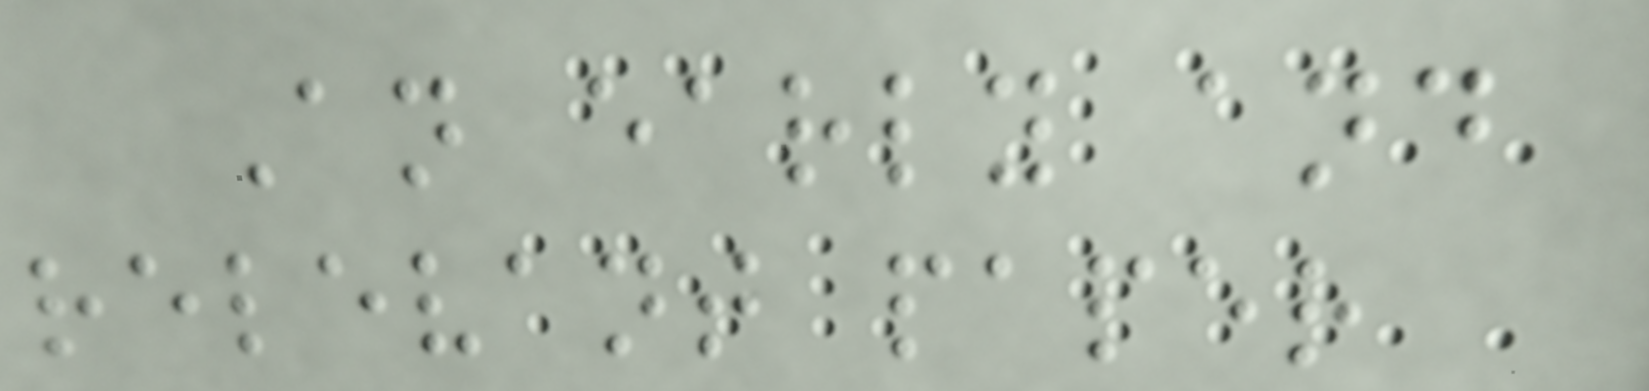An early and
relevant paper
